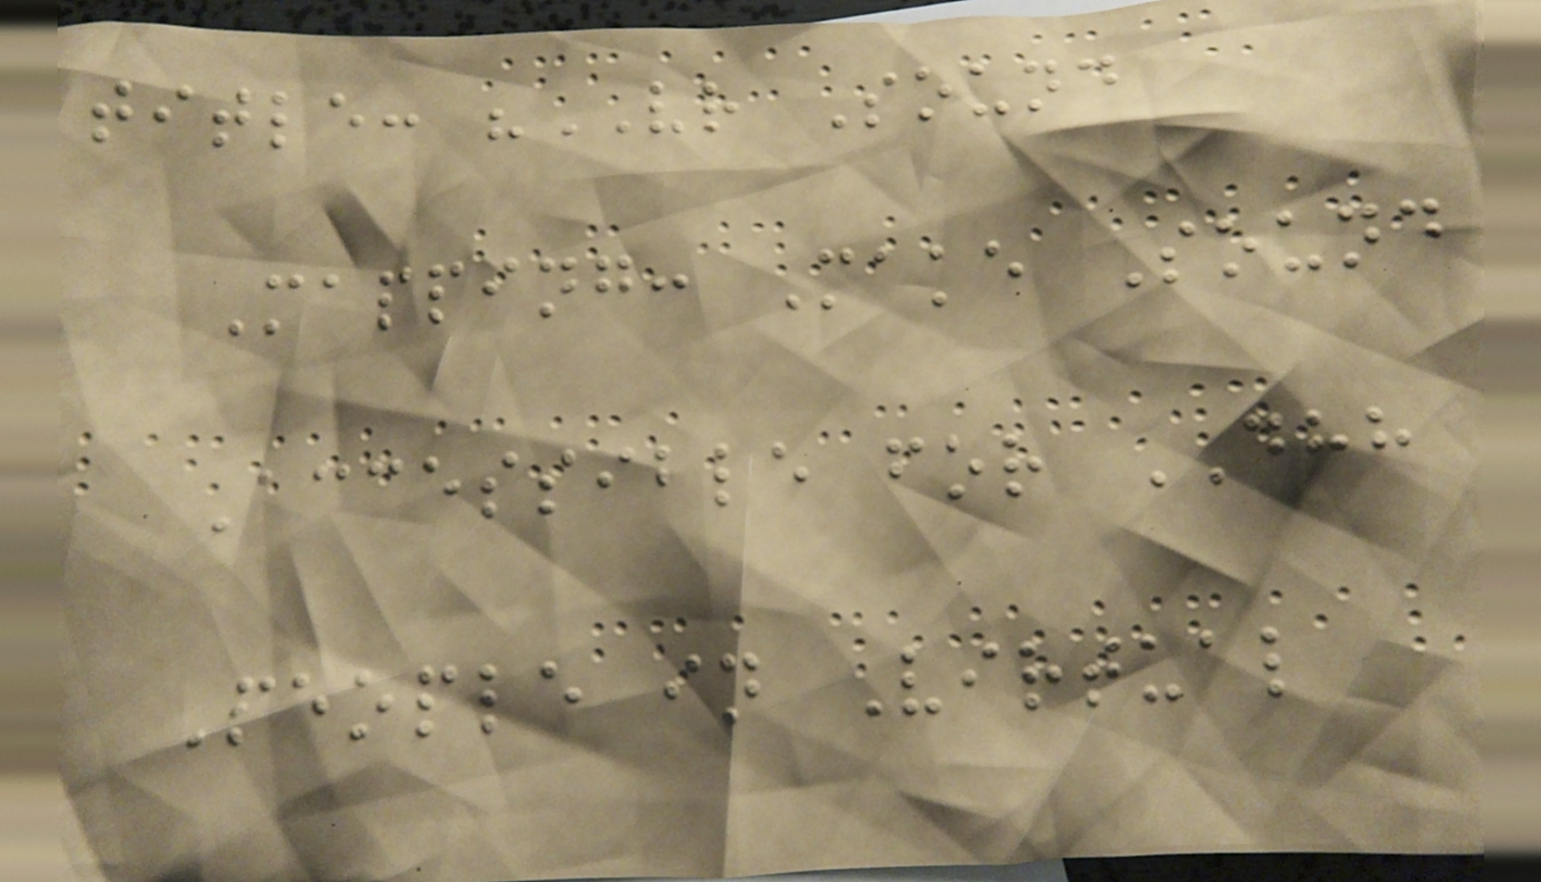title: "VR Sound
Mapping: Make Sound
Accessible for DHH
People in Virtual
